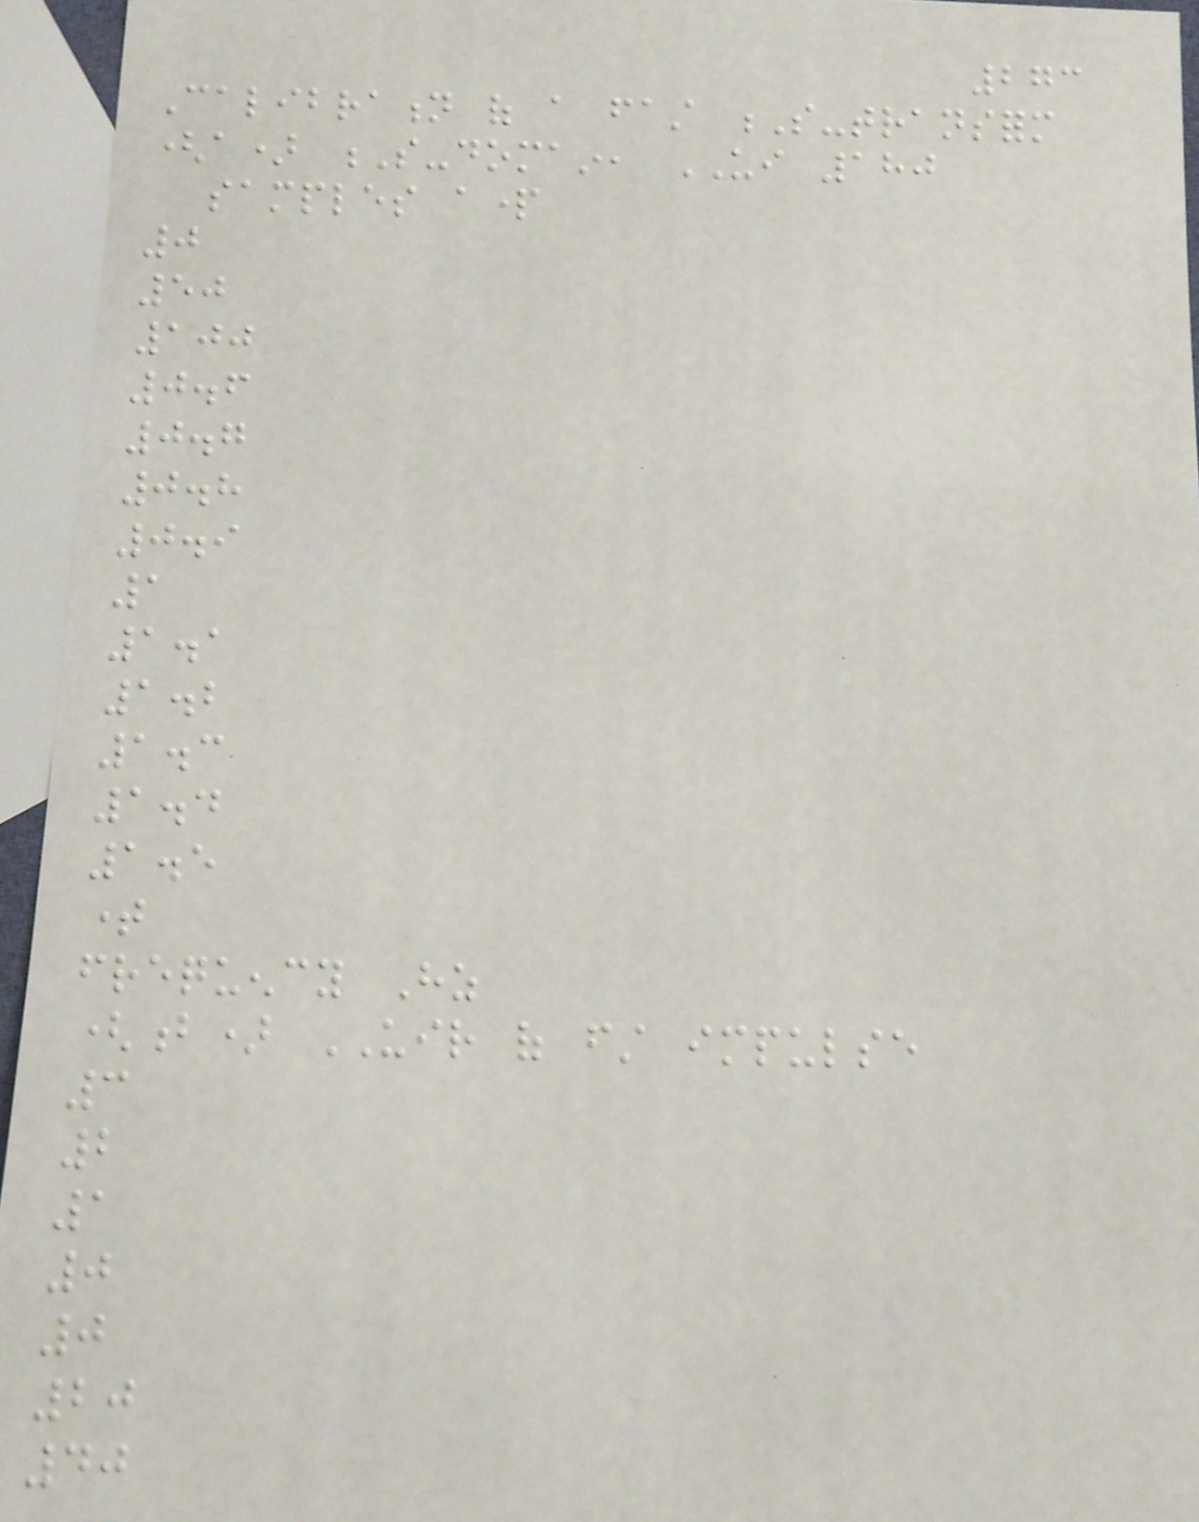273
Calibration of a fast S-transform
(a) S-domain, UI 180
samples apart
0
50
100
0.6
0.7
0.8
0.9
1
1.1
1.2
1.3
1.4
1.5
time
frequency Hz
(b) UIR of first impulse
3
2
1
0
0
20
40
